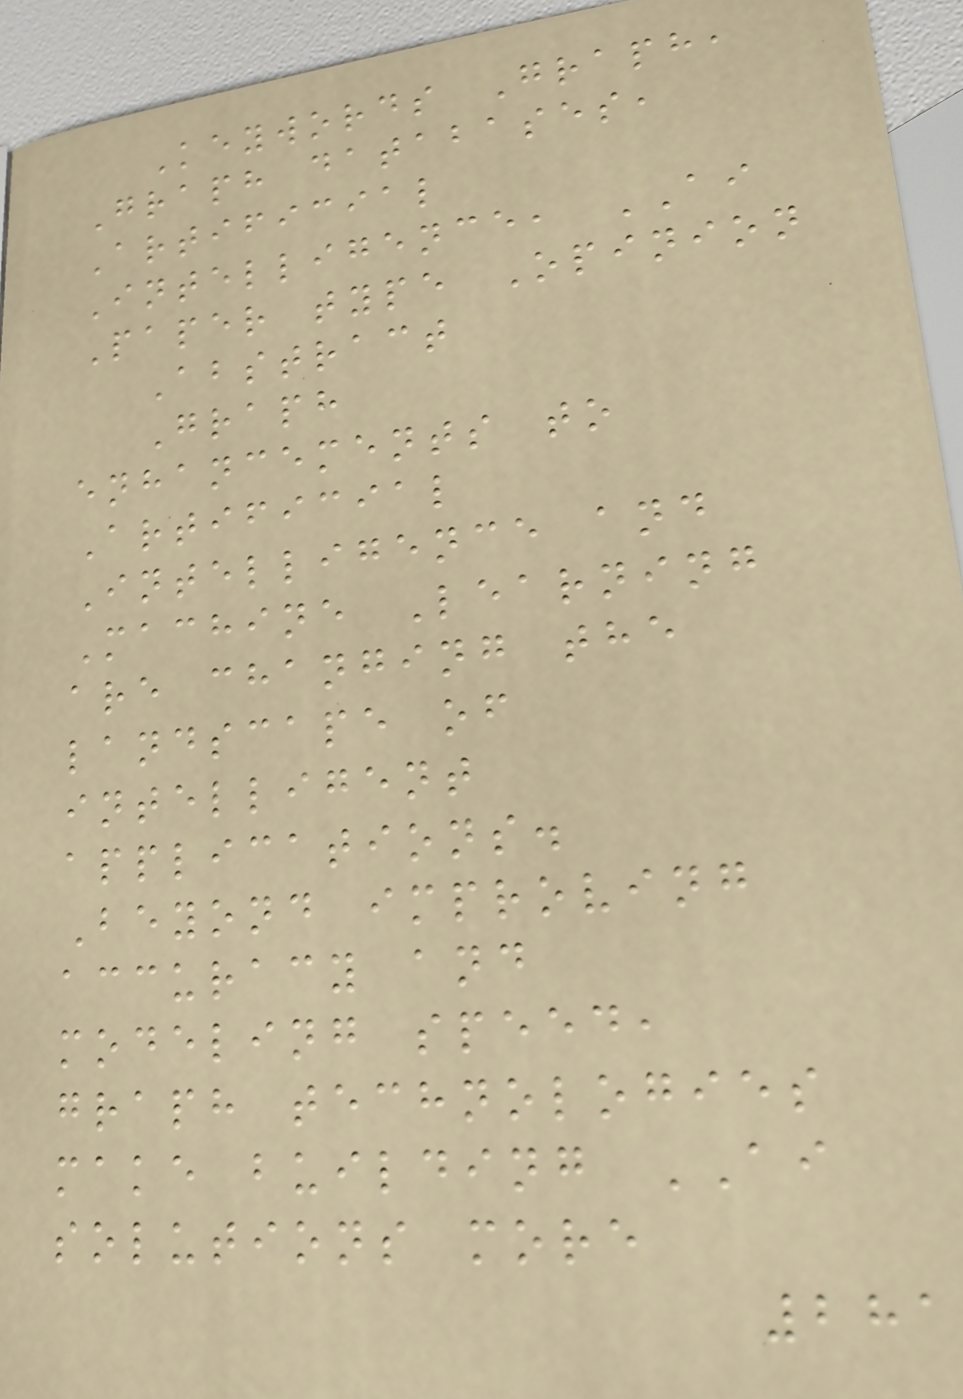Keywords Graph,
Graph databases,
Artificial
Intelligence, AI
Paper type Opinion
Abstract
Graph
enhancements to
Artificial
Intelligence and
Machine Learning
are changing the
landscape of
intelligent
applications.
Beyond improving
accuracy and
modeling speed,
graph technologies
make building AI
solutions more
281
